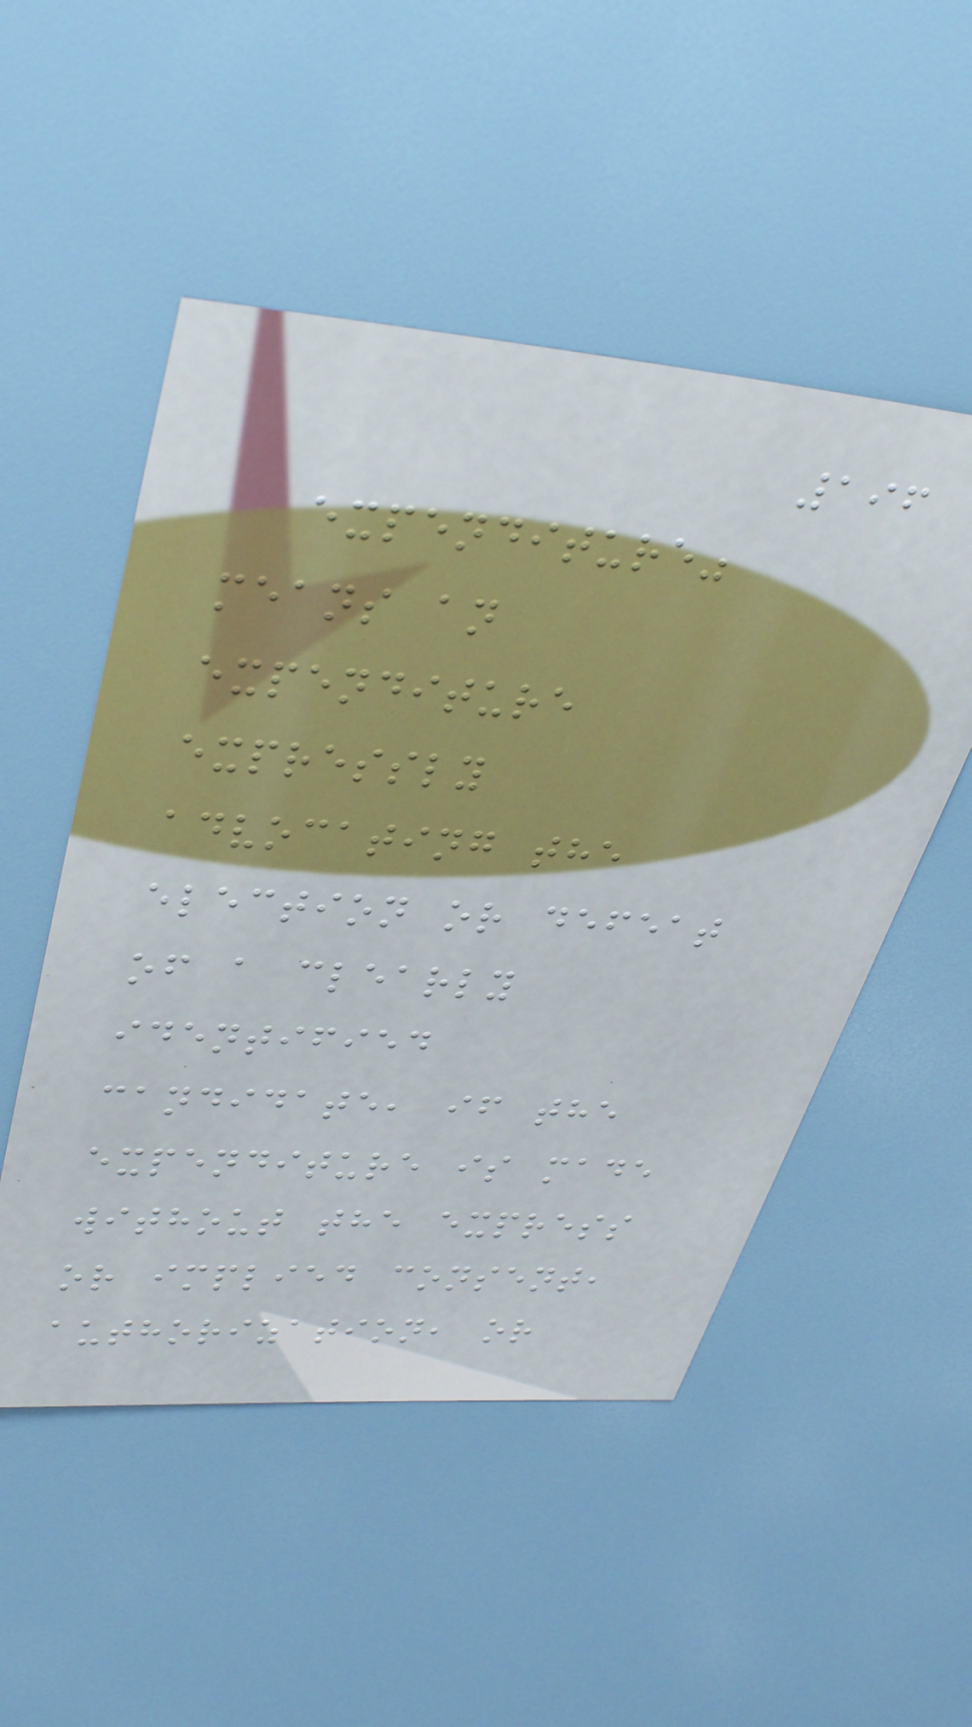196
expenditure"
means an
expenditure
expressly
advocating the
election or defeat
of a clearly
identified
candidate, if the
expenditure is made
without the express
or implied consent,
authorization, or
